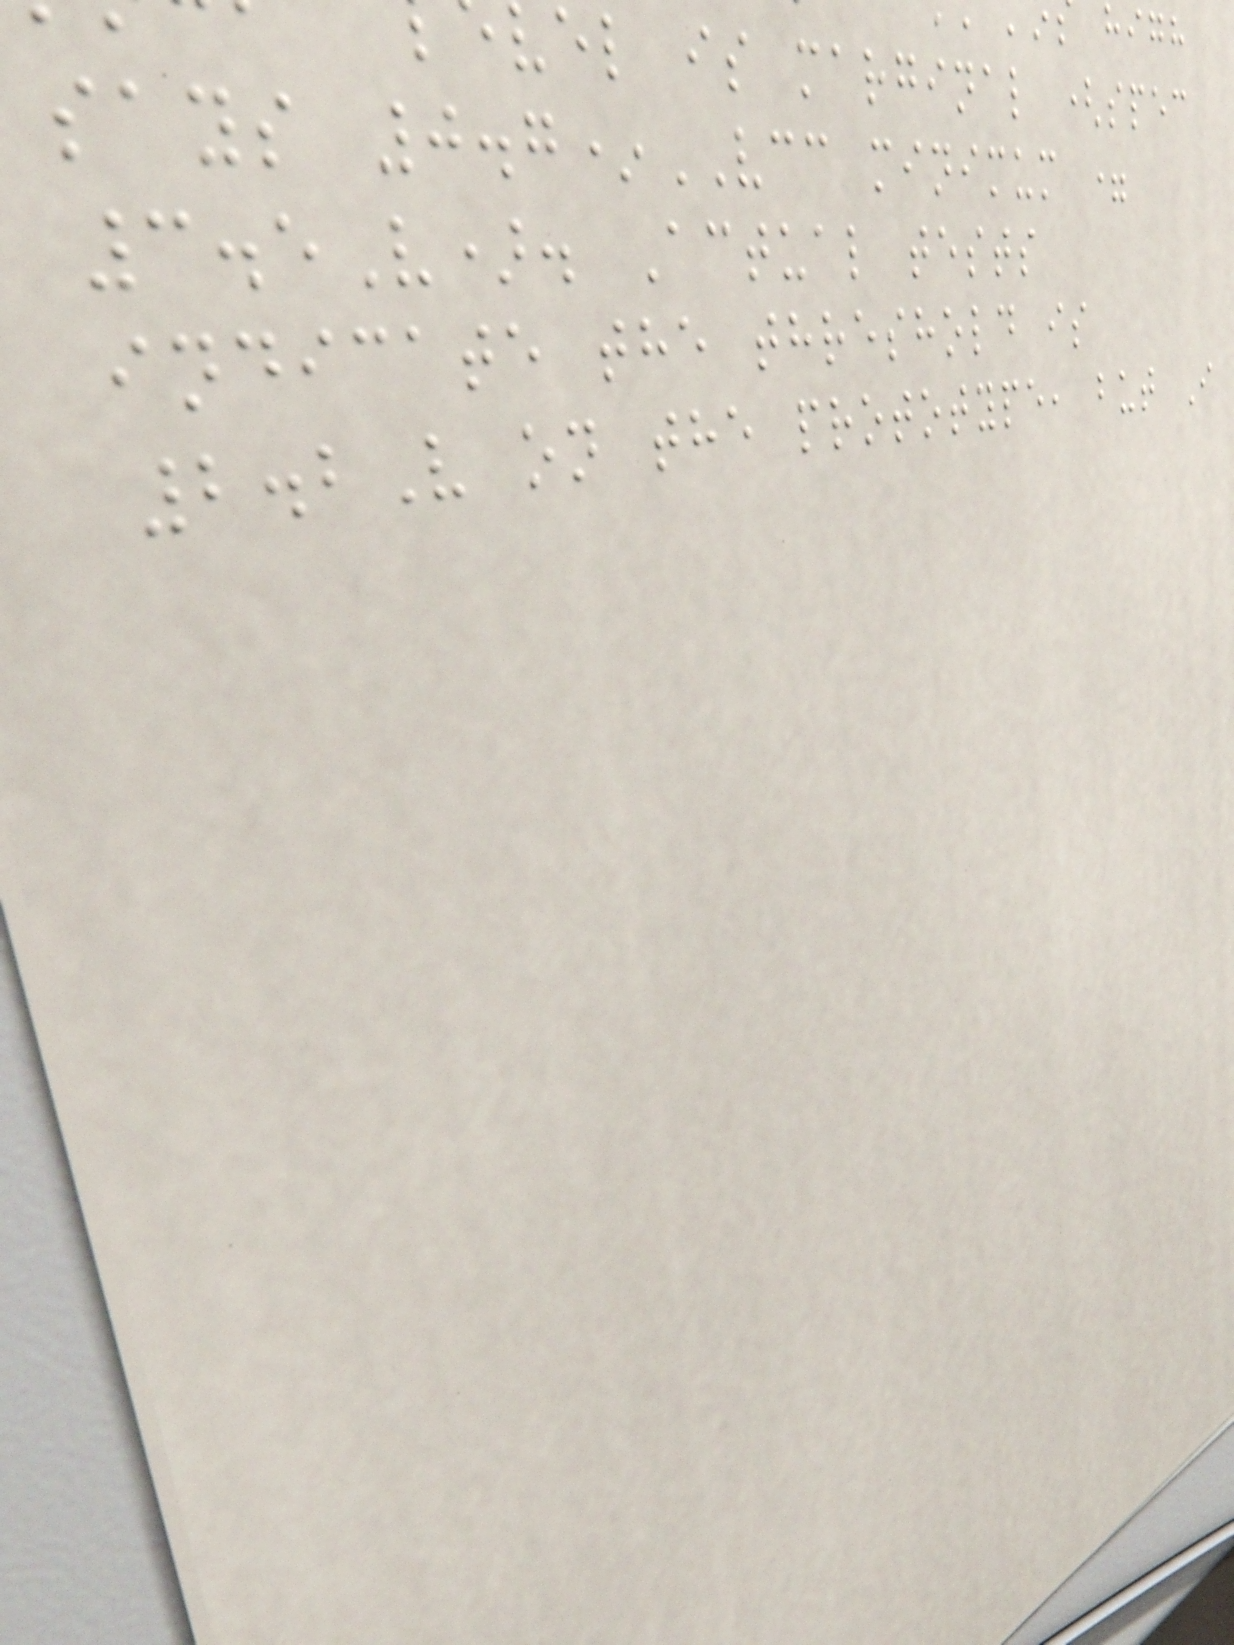vel is marginal (spec
says 0.7*VCC minimum =
3.5V). Actual tests
indicate the threshold is
2.2V on the prototype, but I
